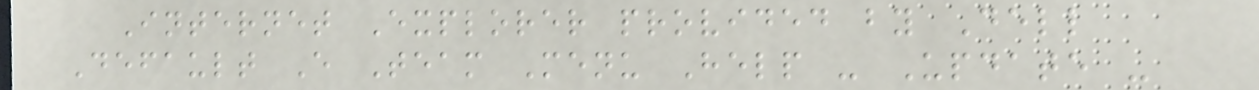Internet Explorer provided by Dell
Default E Team Menu Help - Update -
